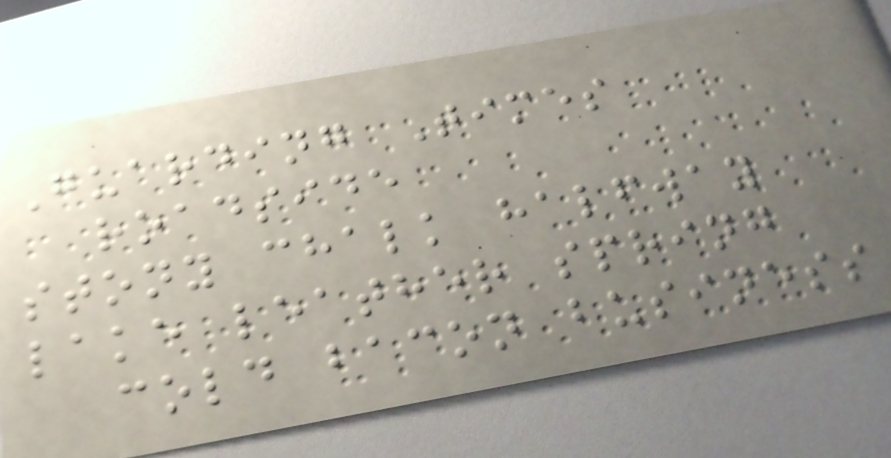Guarding Times
roadside
stony chalk halfway
lake leather spring
cold bacon business
